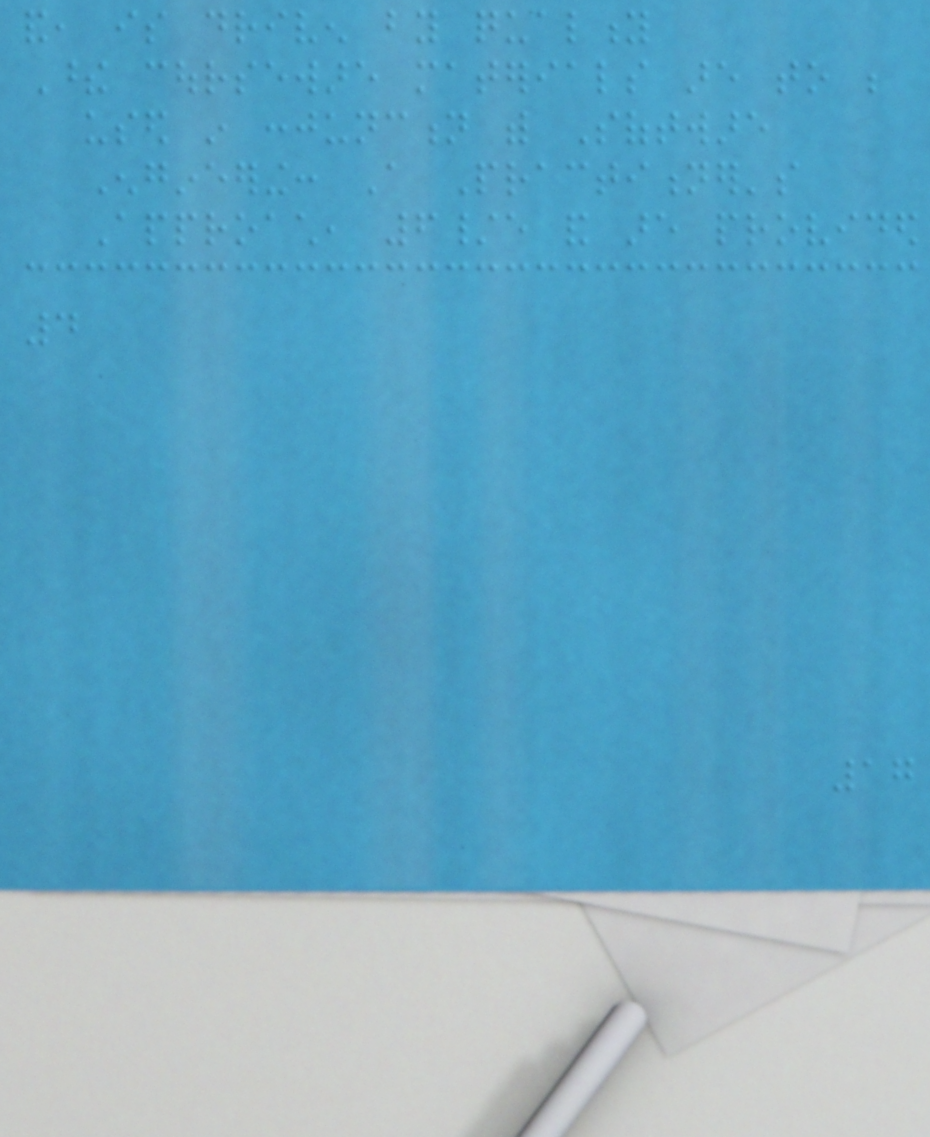and, is driven by quality
These courseware materials are to be
used in conjunction with Software
Engineering: A Practitioner's
Approach, 6/e and are provided
4
17
